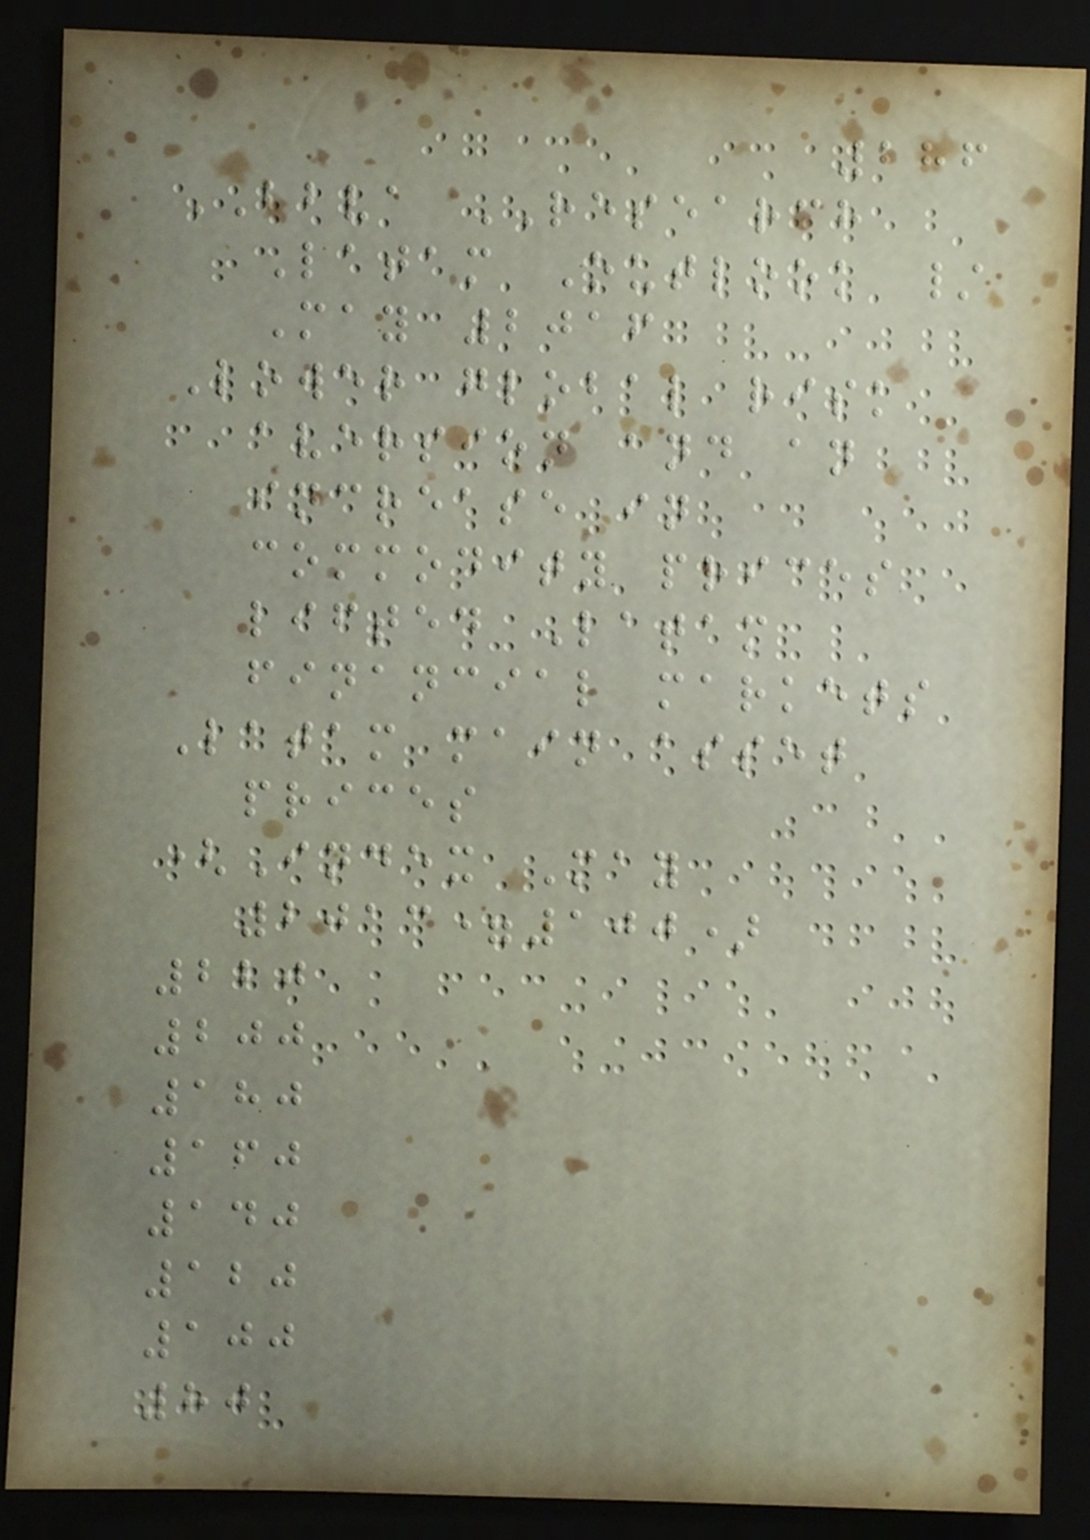286
BBVA RESEARCH
Latam Outlook /
May 2016
Lower global risk
aversion and an
increase in
commodity prices
lifted Latam
financial markets
Latam main asset
prices
(Index May
2013=100)
220
200
180
160
140
120
100
80
